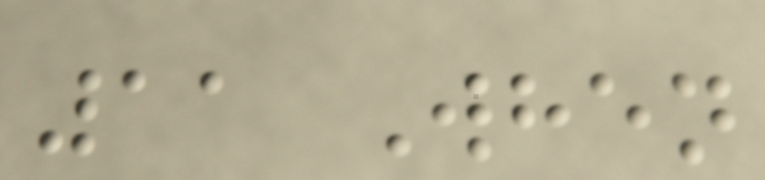11 When
